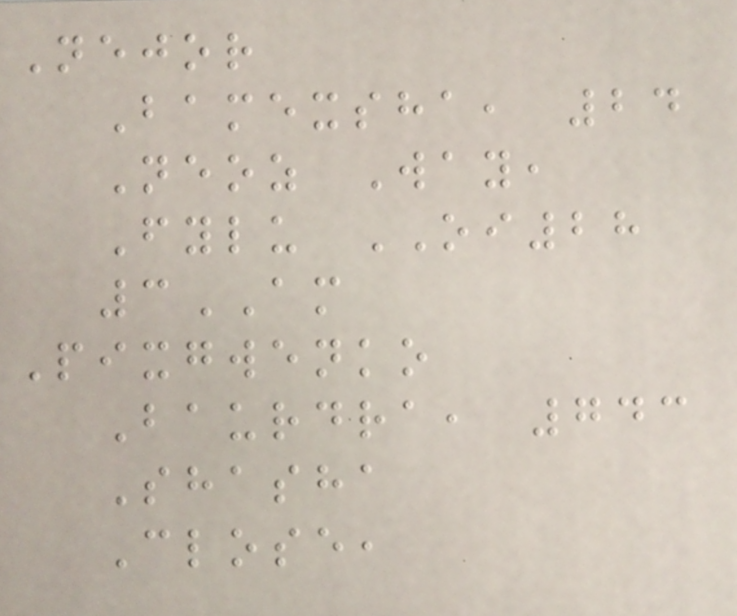Nejor
Bamexsha, 24
Neoz Way,
Fylu OI28
3AM
Pixgwenko
Baurdra, 743
Shasha
Close,
